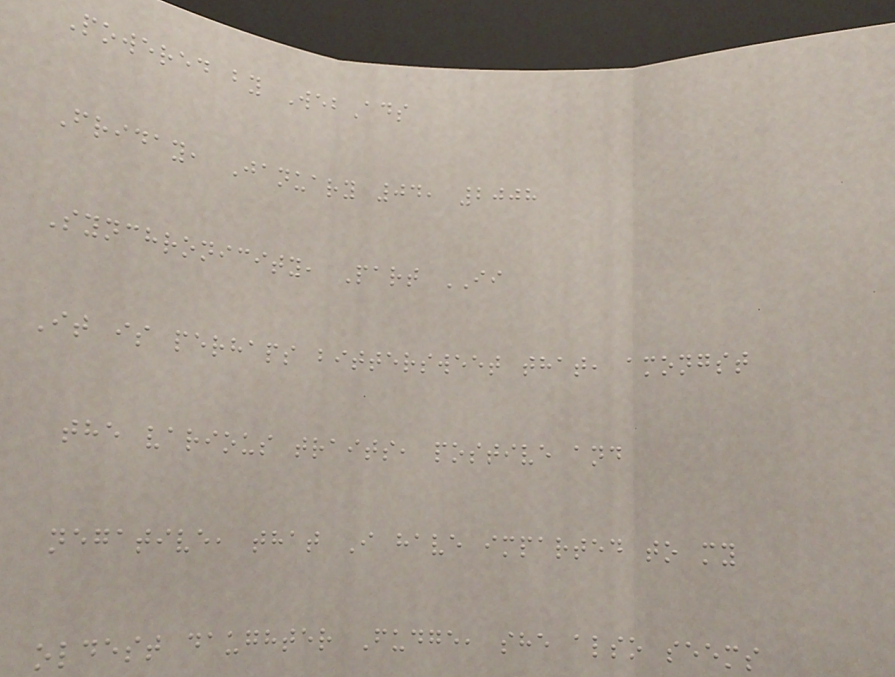Powered by WebAds
Friday, January 04, 2008
Synchronicity, Part II
It is perhaps bittersweet that, amongst
the various traits, postive and
negative, that I have imparted to my
oldest daughter Fudge, she also seems
